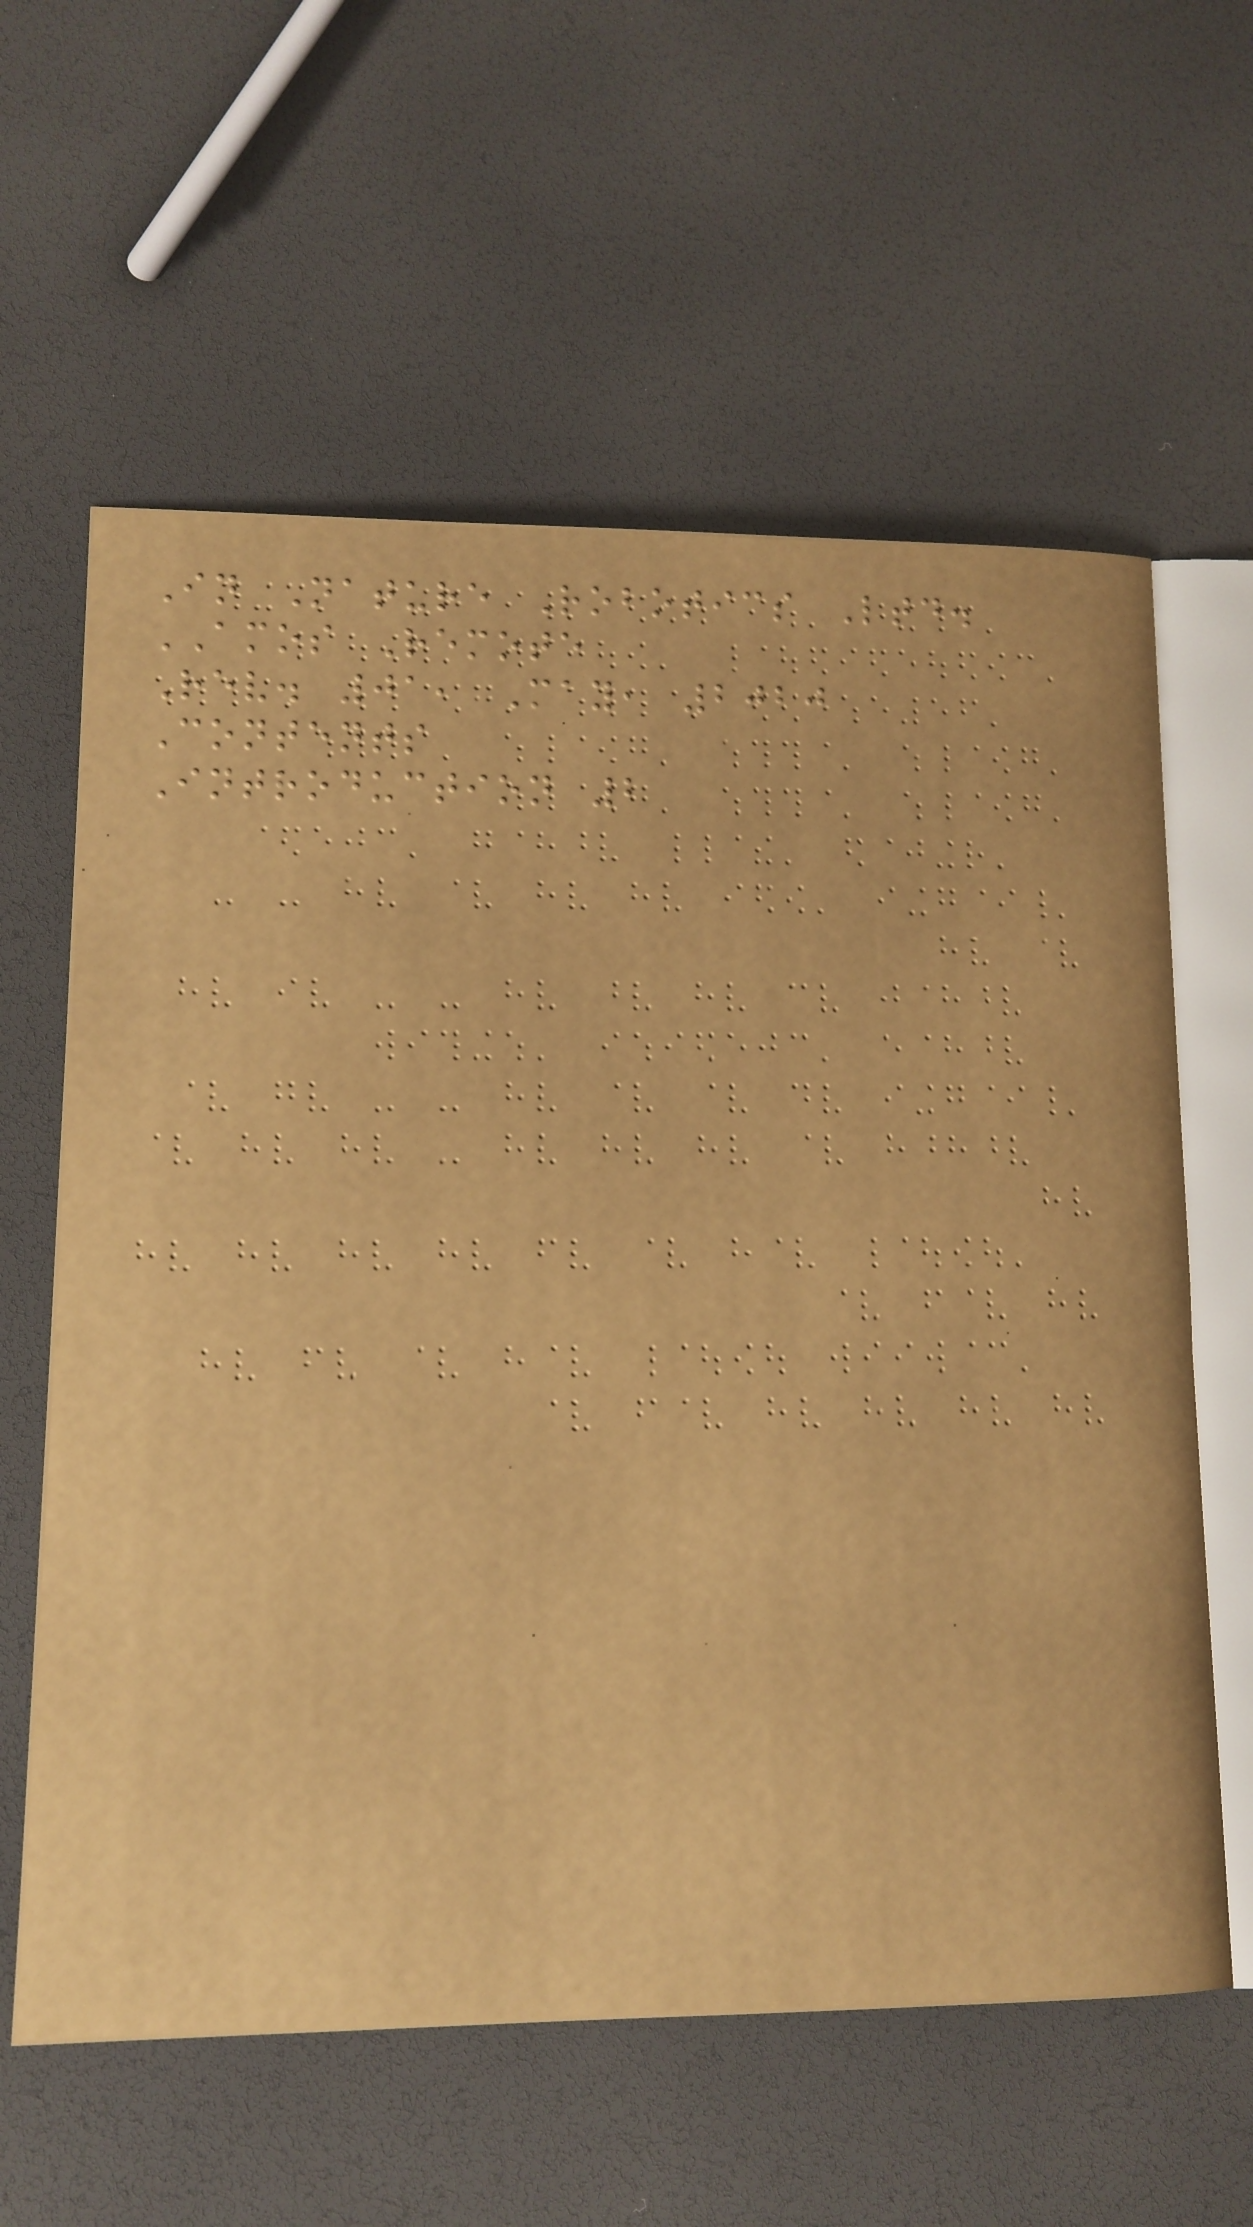In Nature Robotics Ltd.
AMOS Remote
Rev. 01, May, 2020
Contents
Introduction 2
